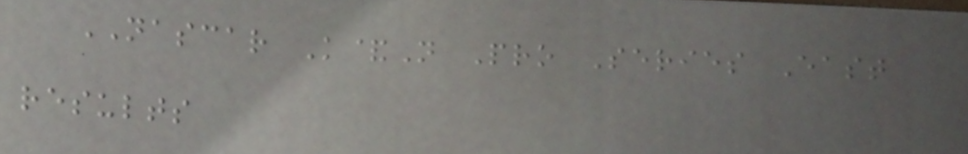NASCAR K&N Pro Series East
results
